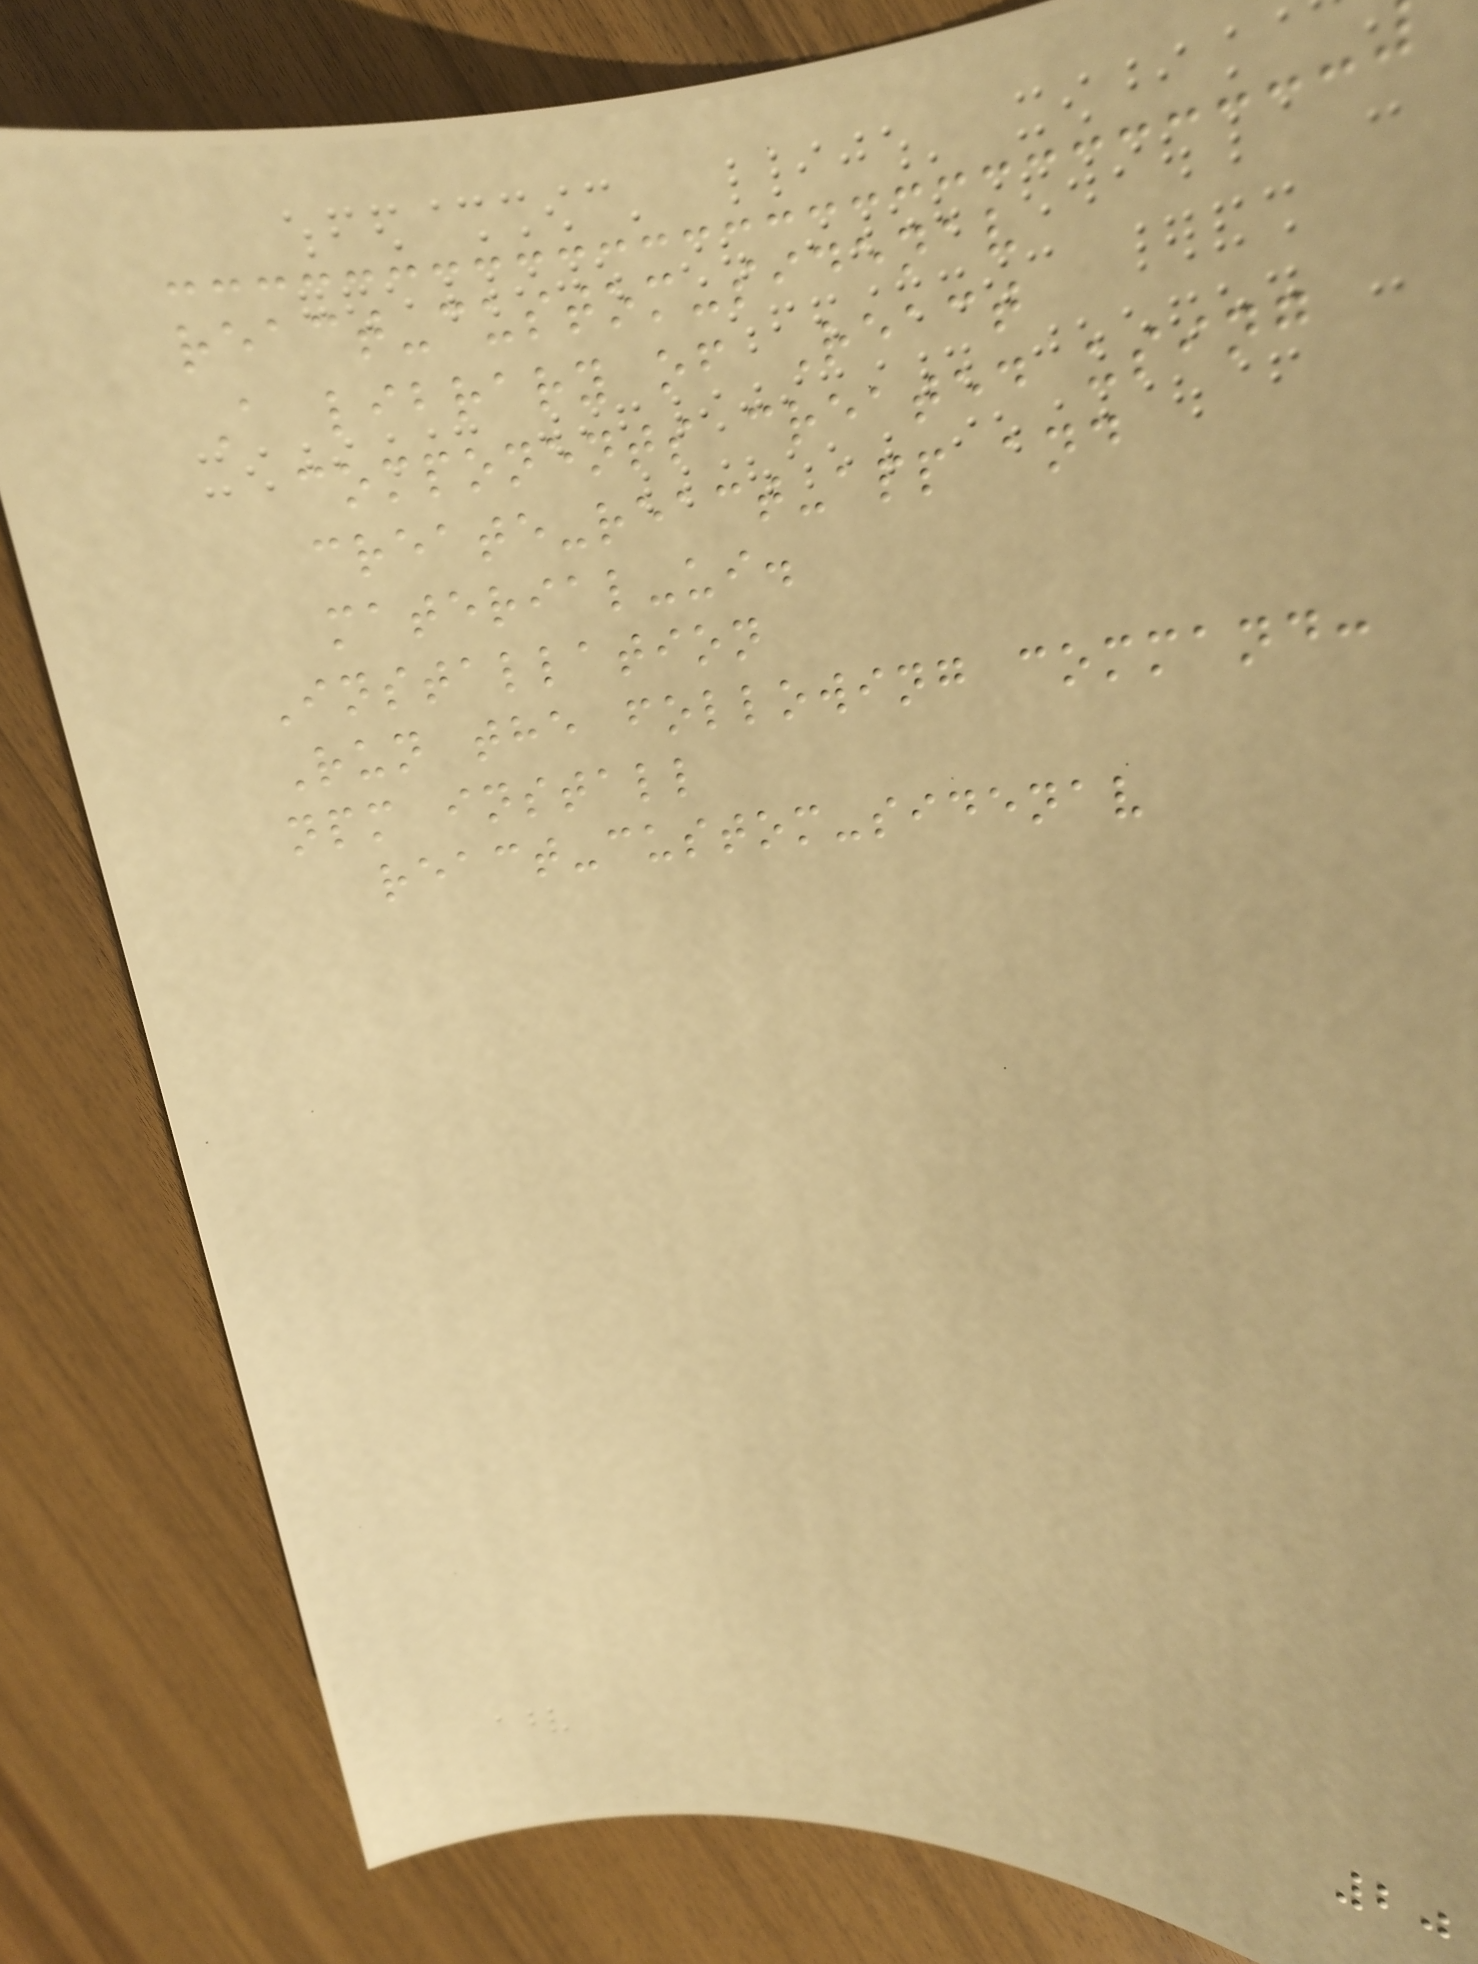react-custom-sidenav
A library of React
components created using
create-react-app and
material-ui.
Installation
Run the following command:
npm install
react-custom-sidenav
20
